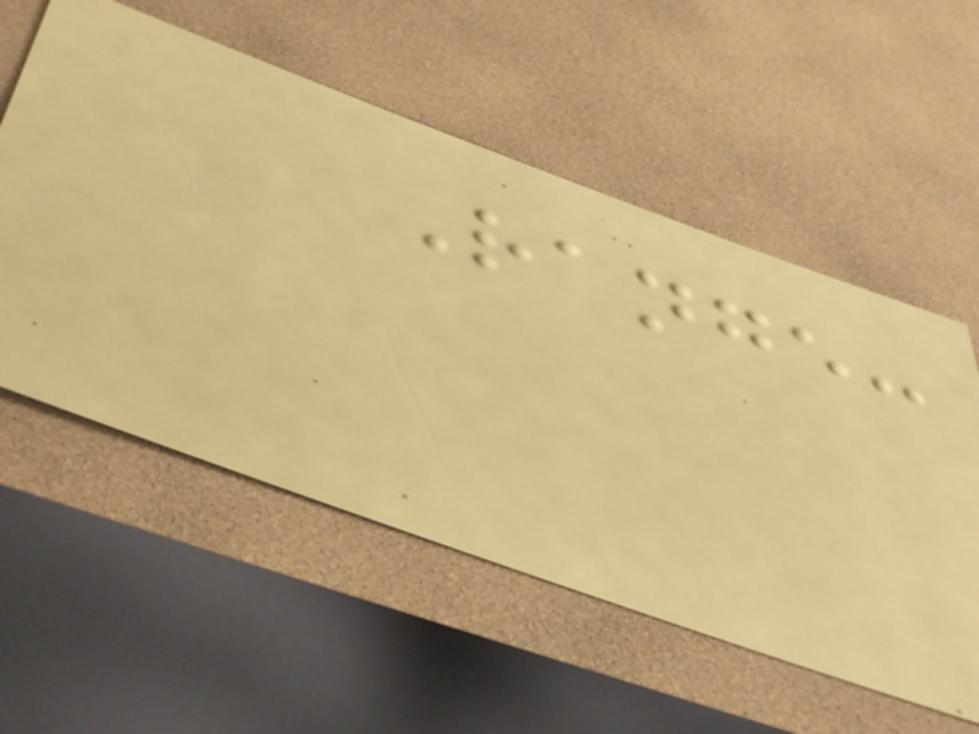Range:
